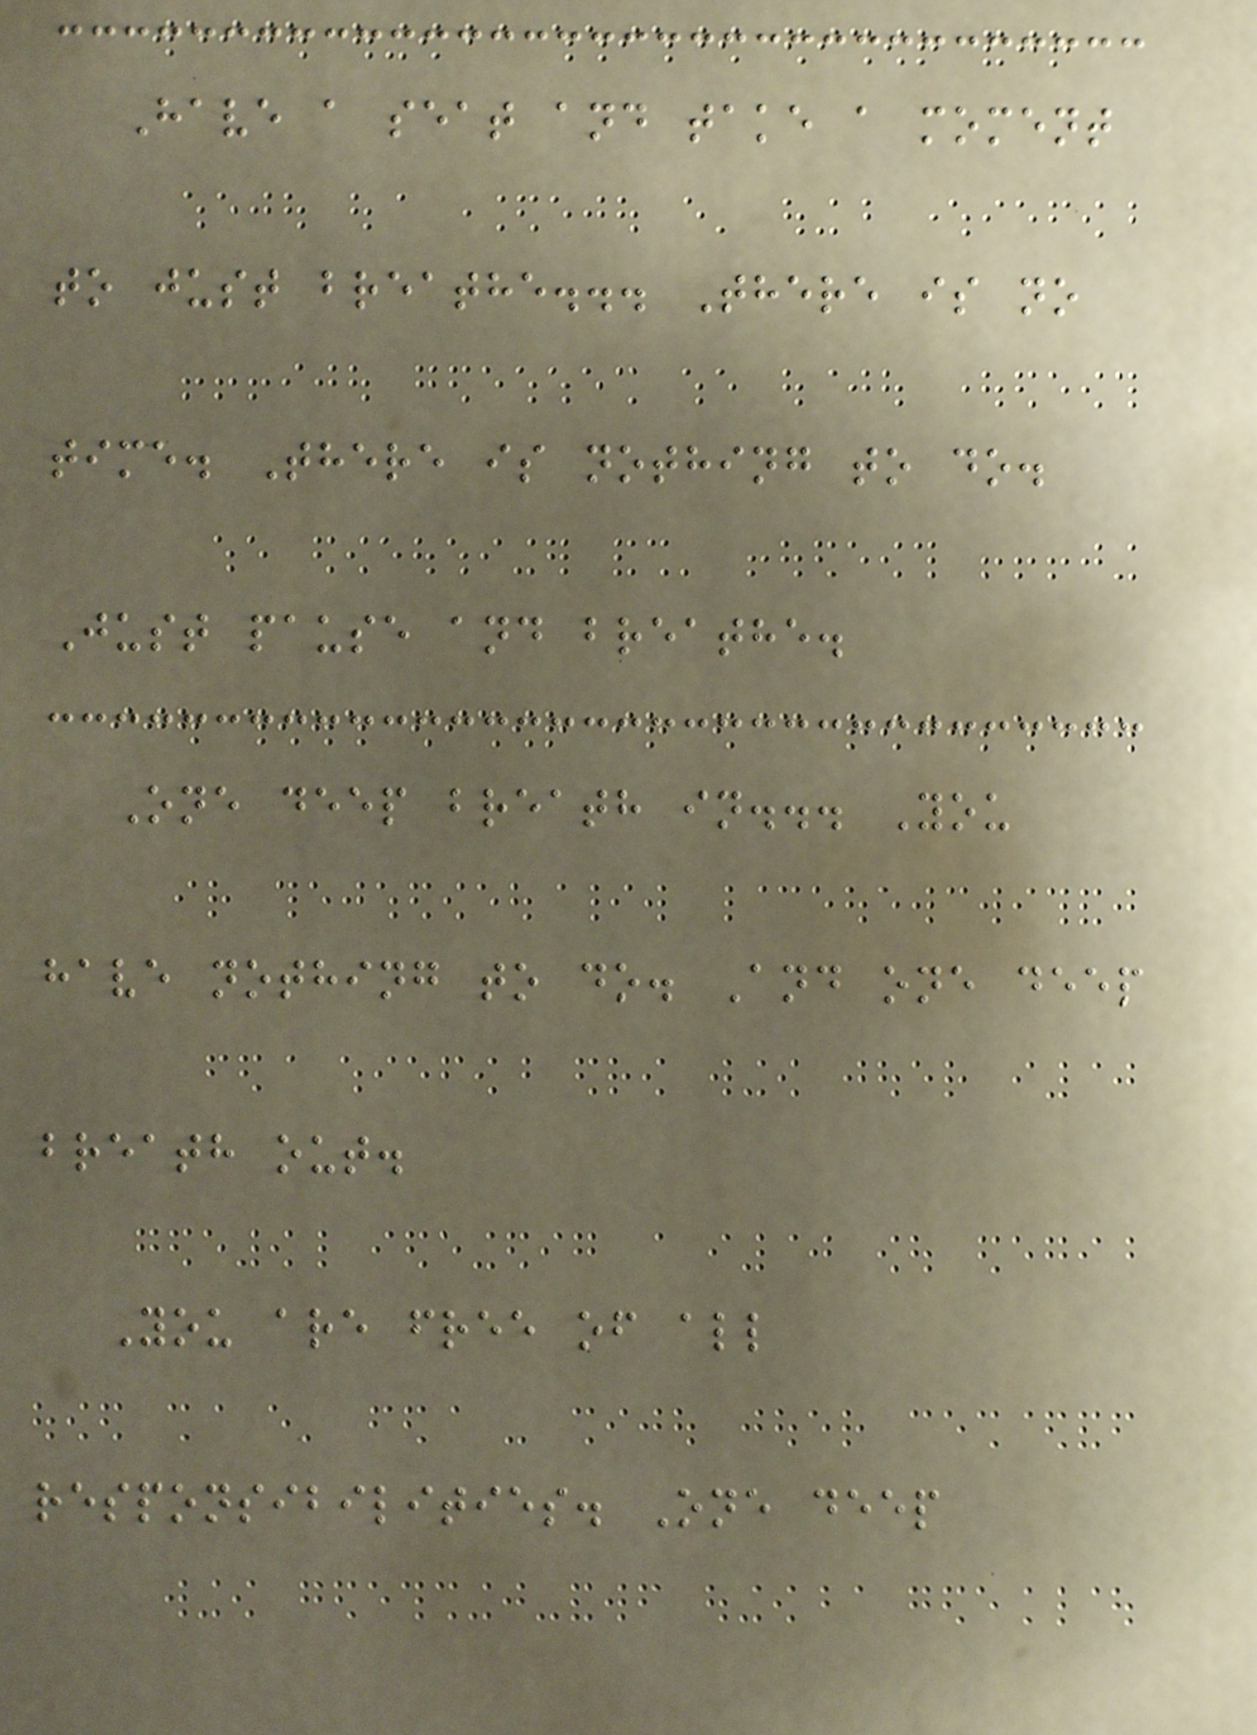Have a seat and take a moment
to just breathe... There is no
time. There is nothing to do.
Just pause and breathe.
One deep breath in... You
have nothing to do. And one deep
breath out.
You are free of all
responsibilities. One deep
